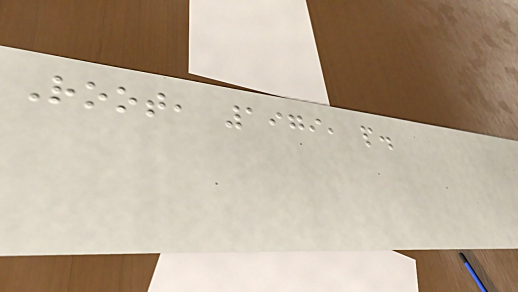Root, 1979, p.
